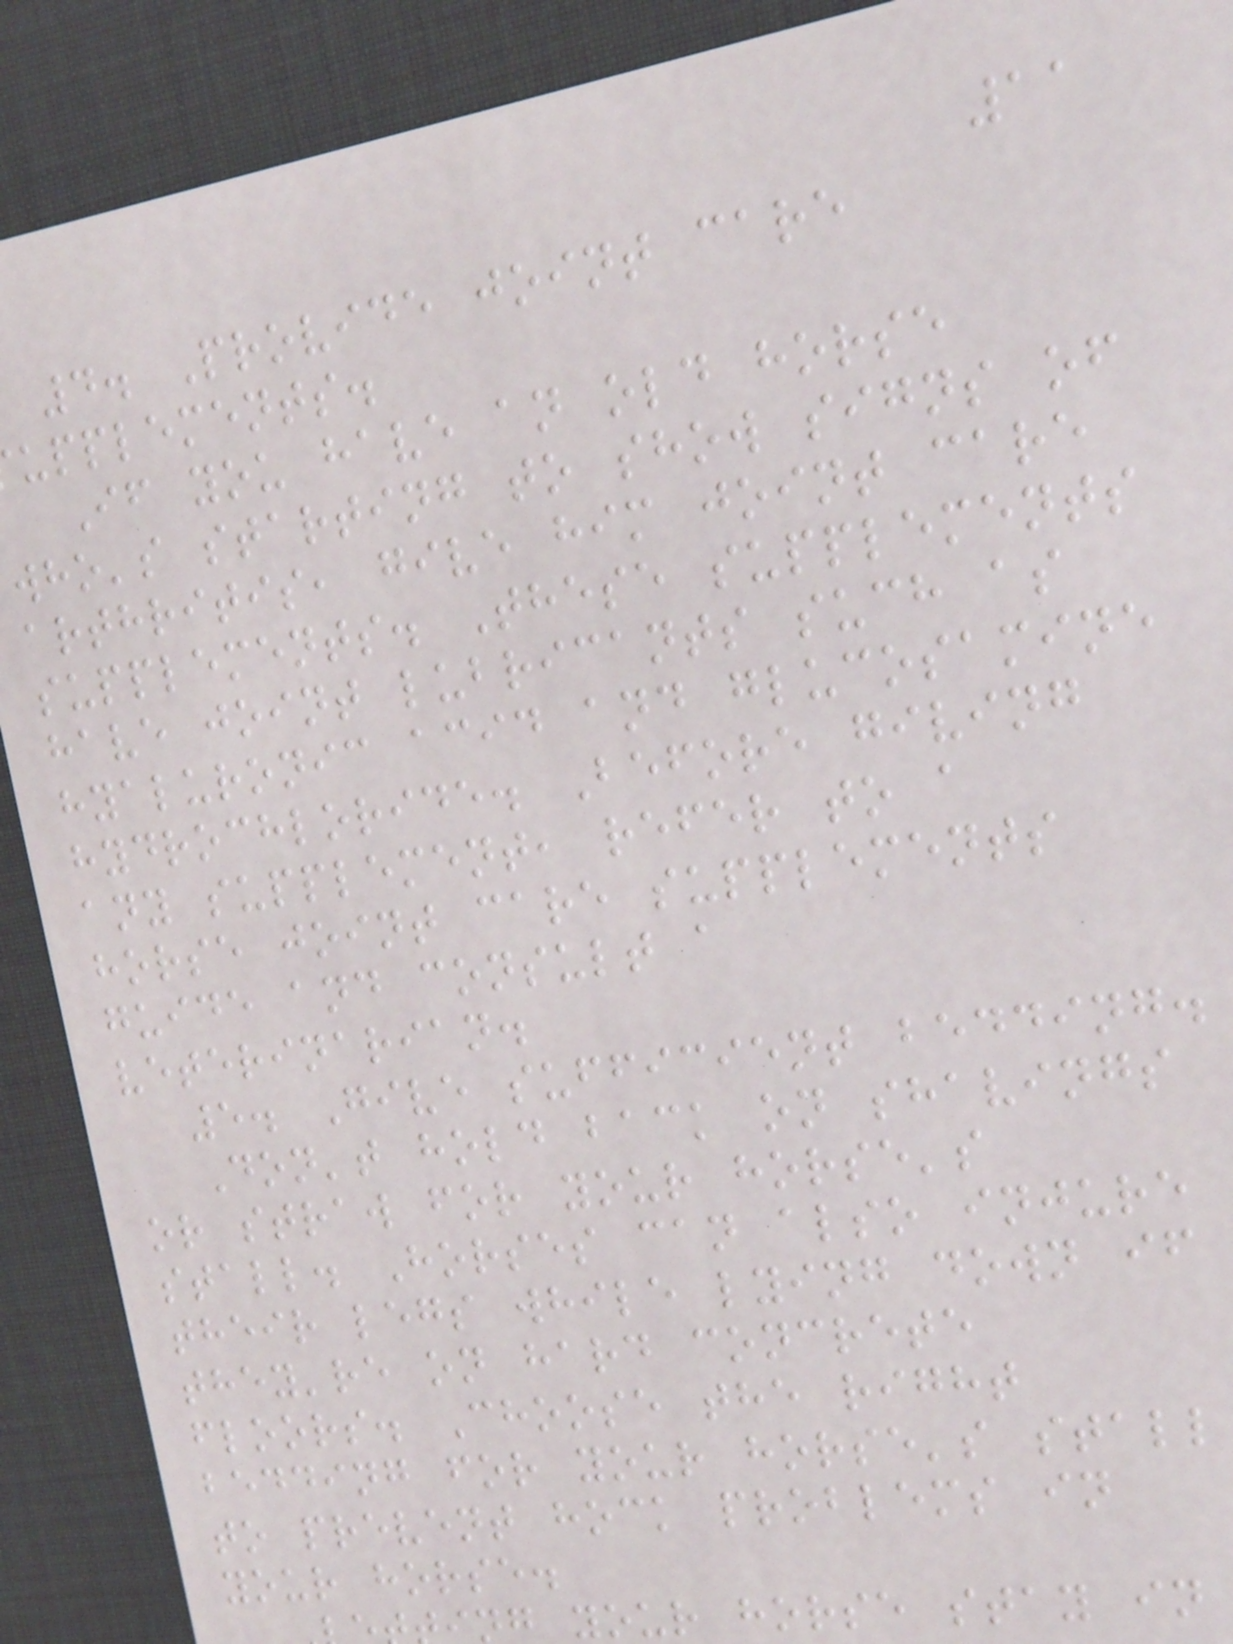11
4. Provide joint care
upplements.
If you have an old horse
who's starting to show signs of
arthritis, give him joint care
supplements. These supplements
have joint lubricants such as
hyaluronic acid and glucosamine
hydrochloride. Before giving
any supplement, refer to a
horse joint care supplements
guide and consult a
veterinarian.
5. Give sufficient bedding.
Don't hold back on shavings
or straw for your horse's
stall. Horses can also injure
their legs while lying down if
they're on hard concrete
floors. Choose the right
bedding for your horse's stall
to prevent hock problems in
your horse.
g your horse stay in
